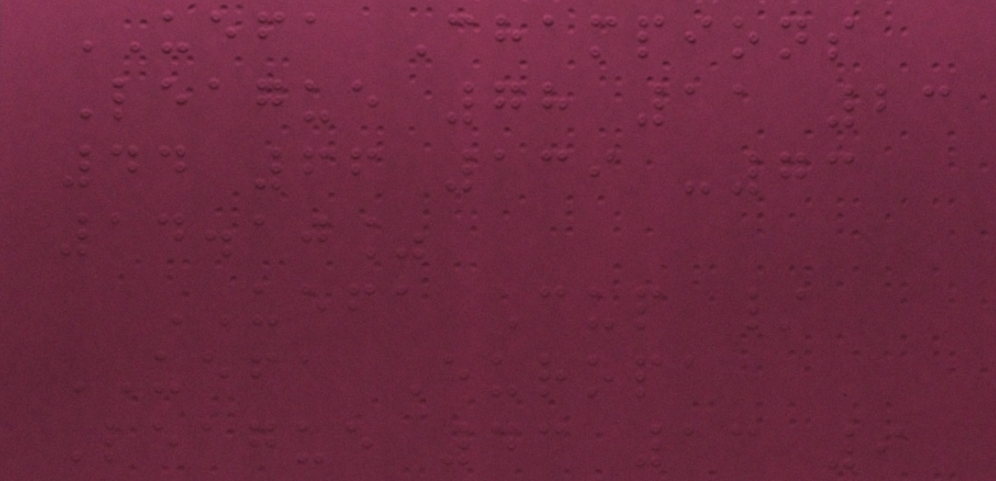UEFA Champions
League 78 11 23
44 66 139 -73
14.10%
UEFA Cup /
UEFA Europa
League 43 13 9
